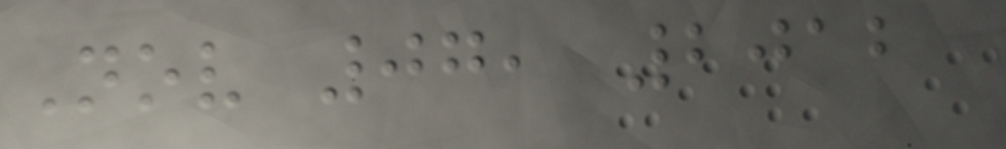Nov 07, 2012
